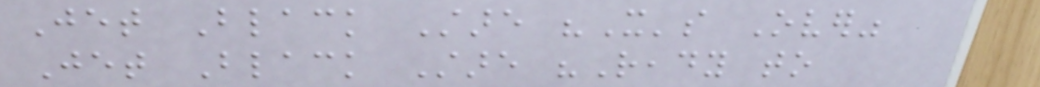Jet Black Stare "It's Over"
Jet Black Stare "Ready to
